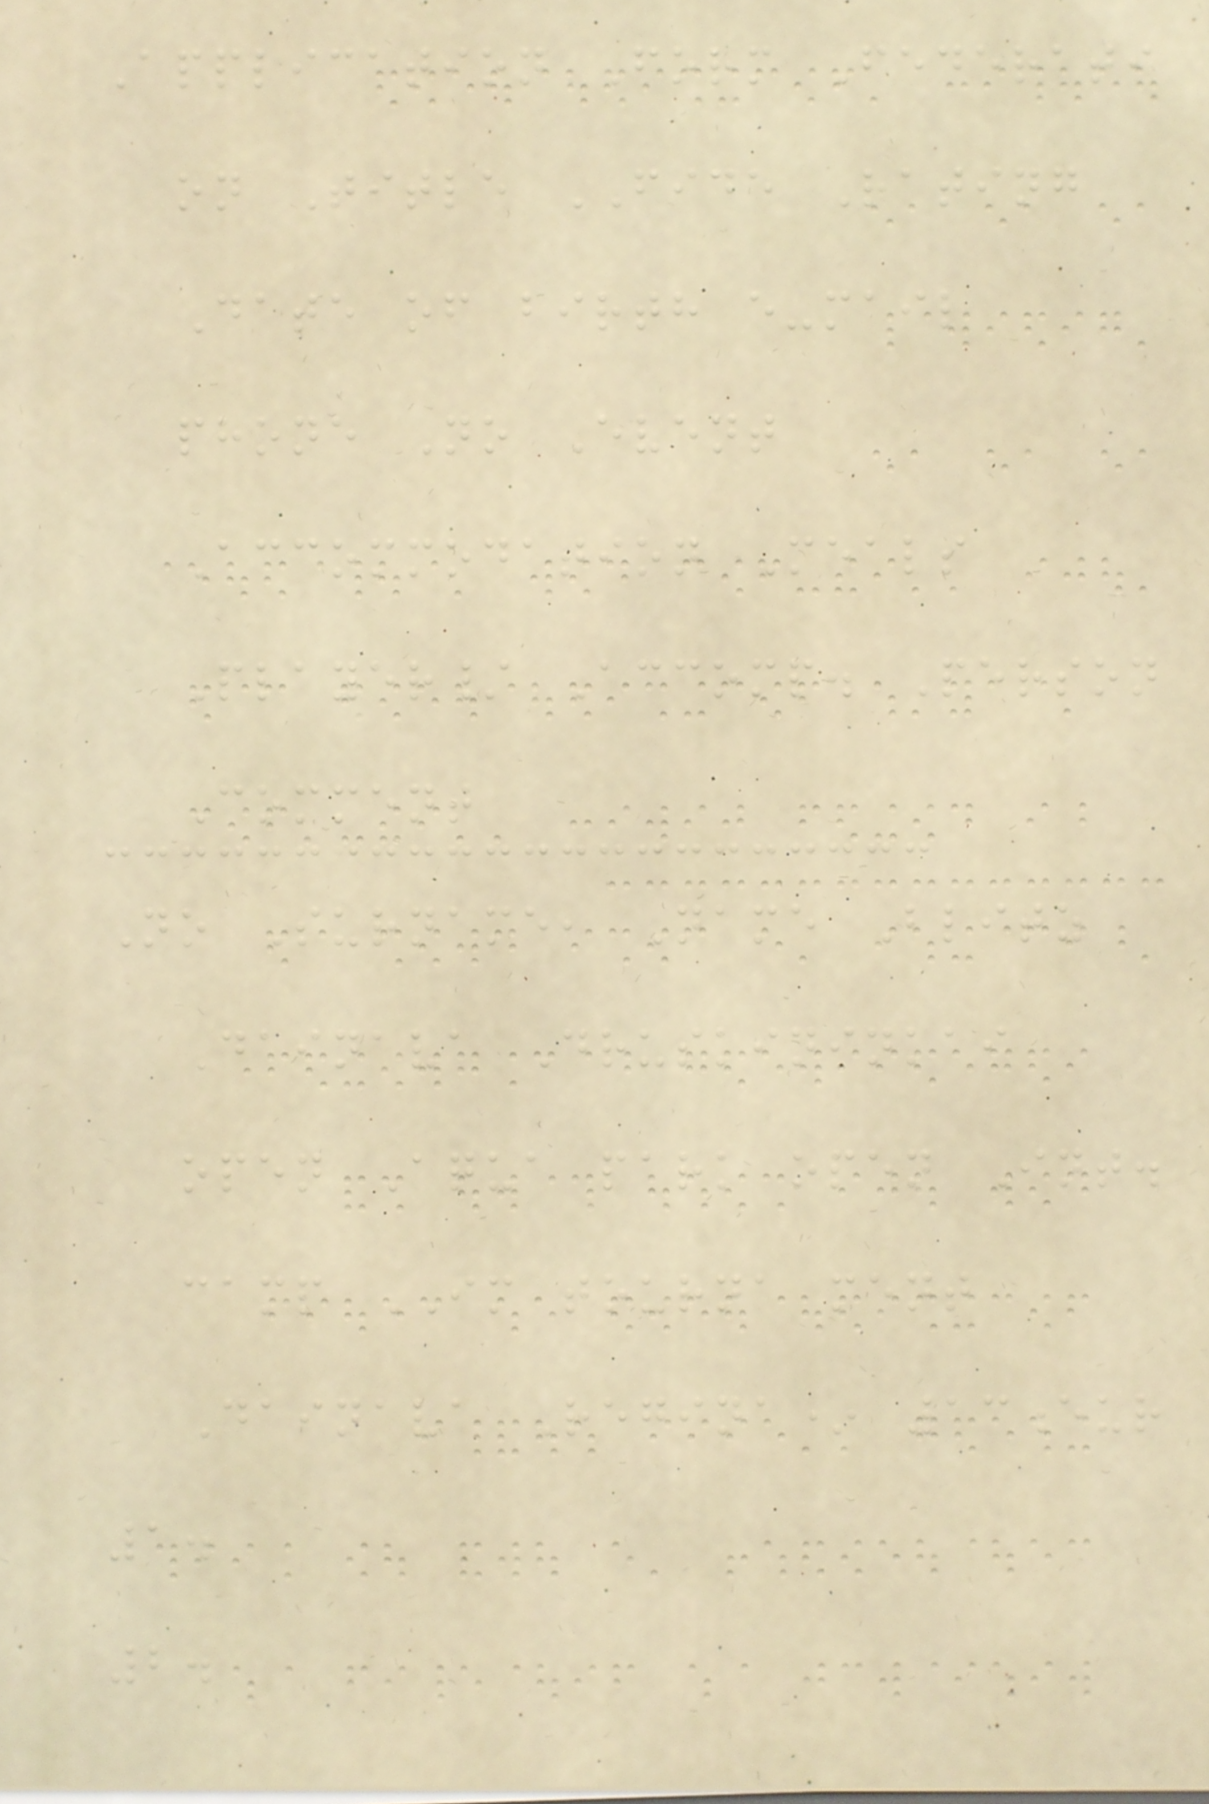Application Form Federati
on Title FIDE Rating
Date of birth e-mail
phone No Event
Accommodation Meals
Player/ Accomp. Person
Comment
No Surname, Name Blitz
Dainava Druskininkai
open Aqua park open Int.
camp IM tourna ment
Dainava Regina* 13eur
1.
2.
